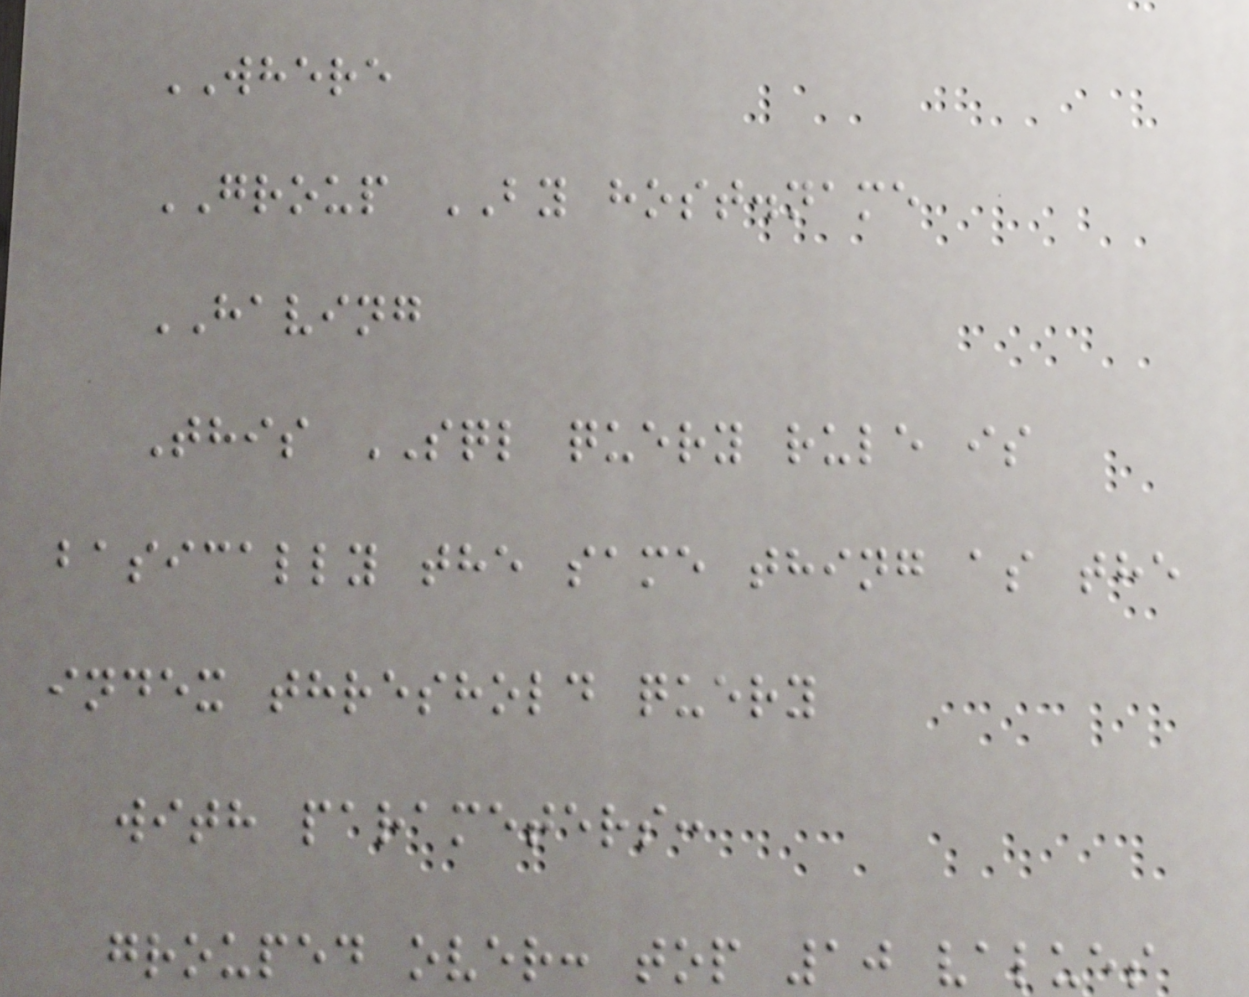WHERE
GROUP BY host.name
HAVING
This SQL query rule is
basically the same thing as the
index threshold query
with parameters:
grouped over: top 10 values
